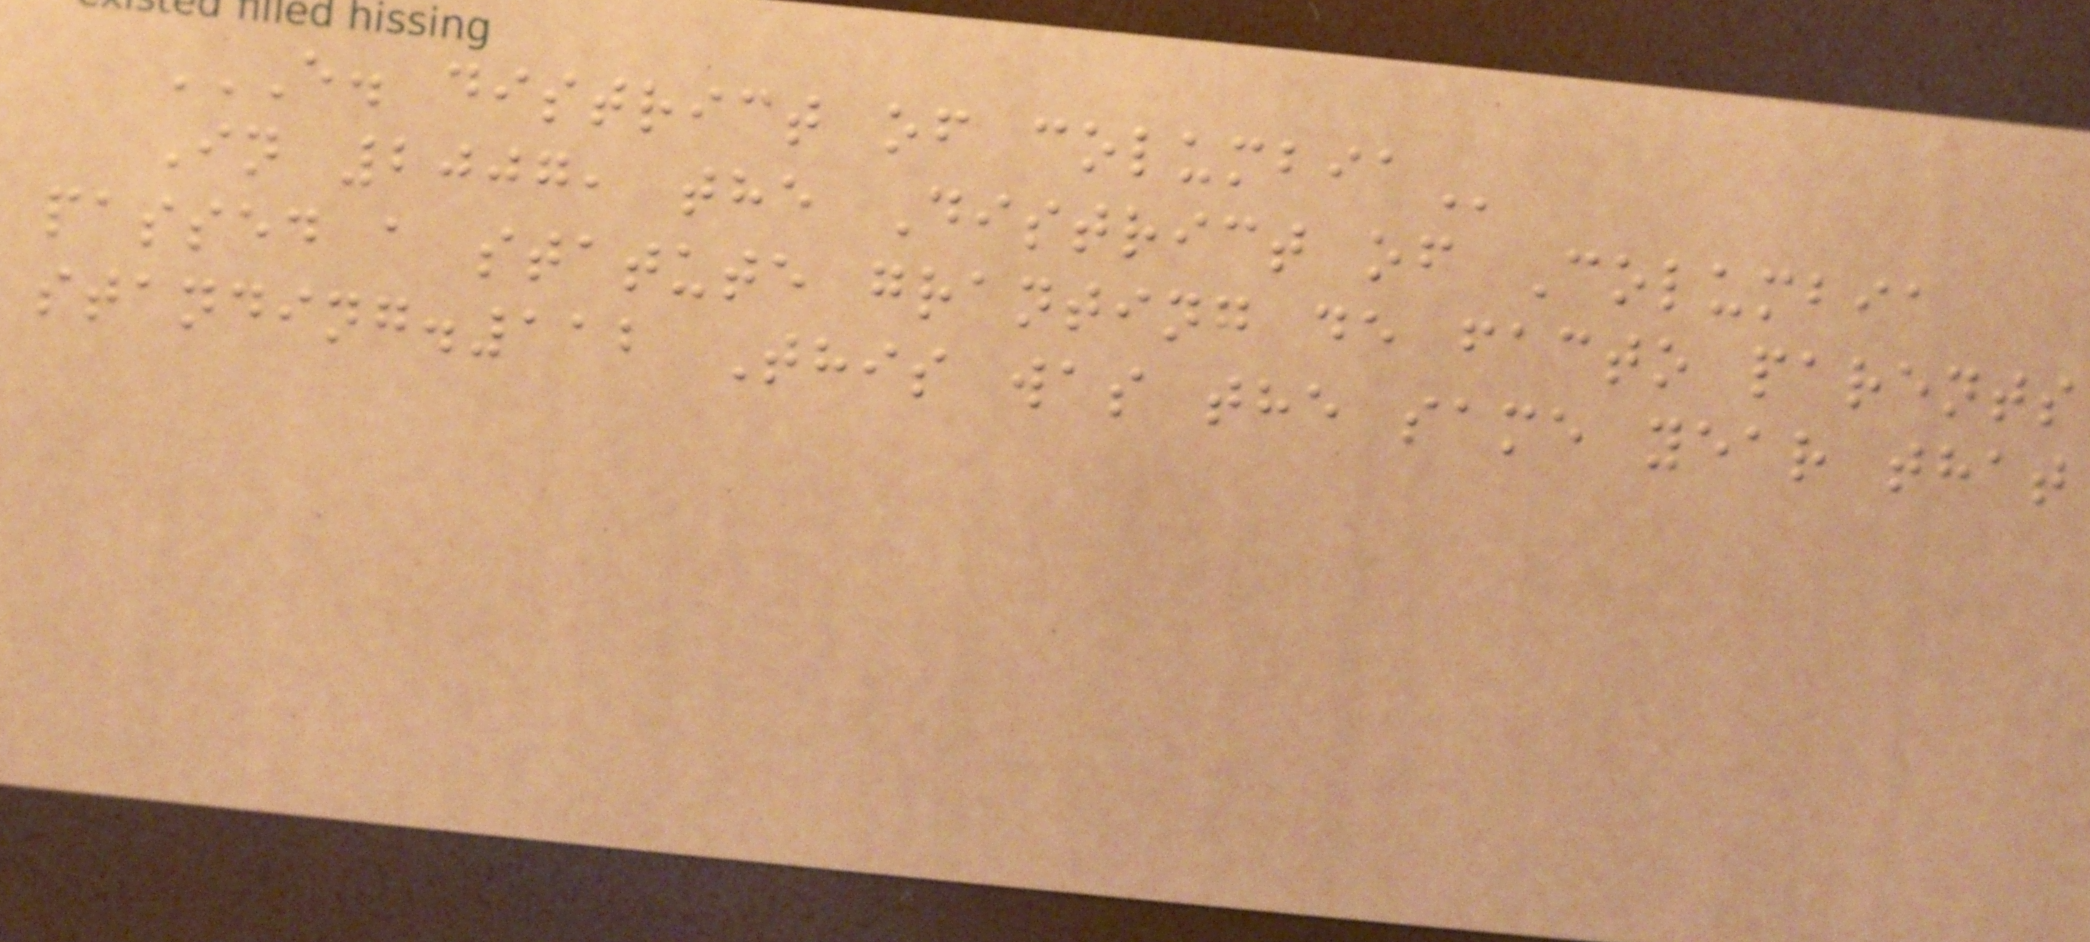E. DISTRICT OF COLUMBIA
In 2007, the District of Columbia
passed a statute granting de facto parents
standing.112 This was the same year that
